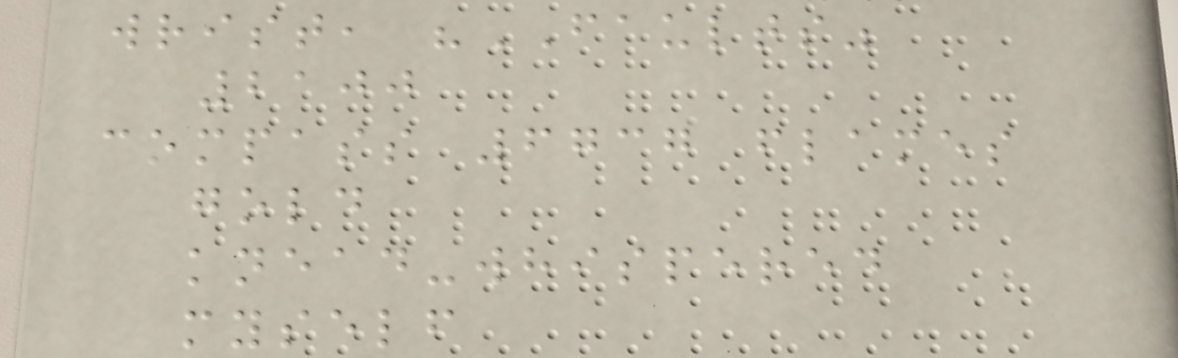wrist, "FAULTS"
2100
compass 6737 flames
gold
knead-whispered
myself
